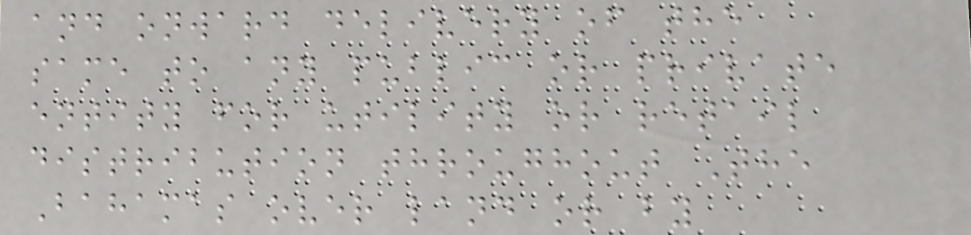and onward delivery of the
same to any public or private
entity for utility or retail
distribution throughout The
Bahamas over land or by
